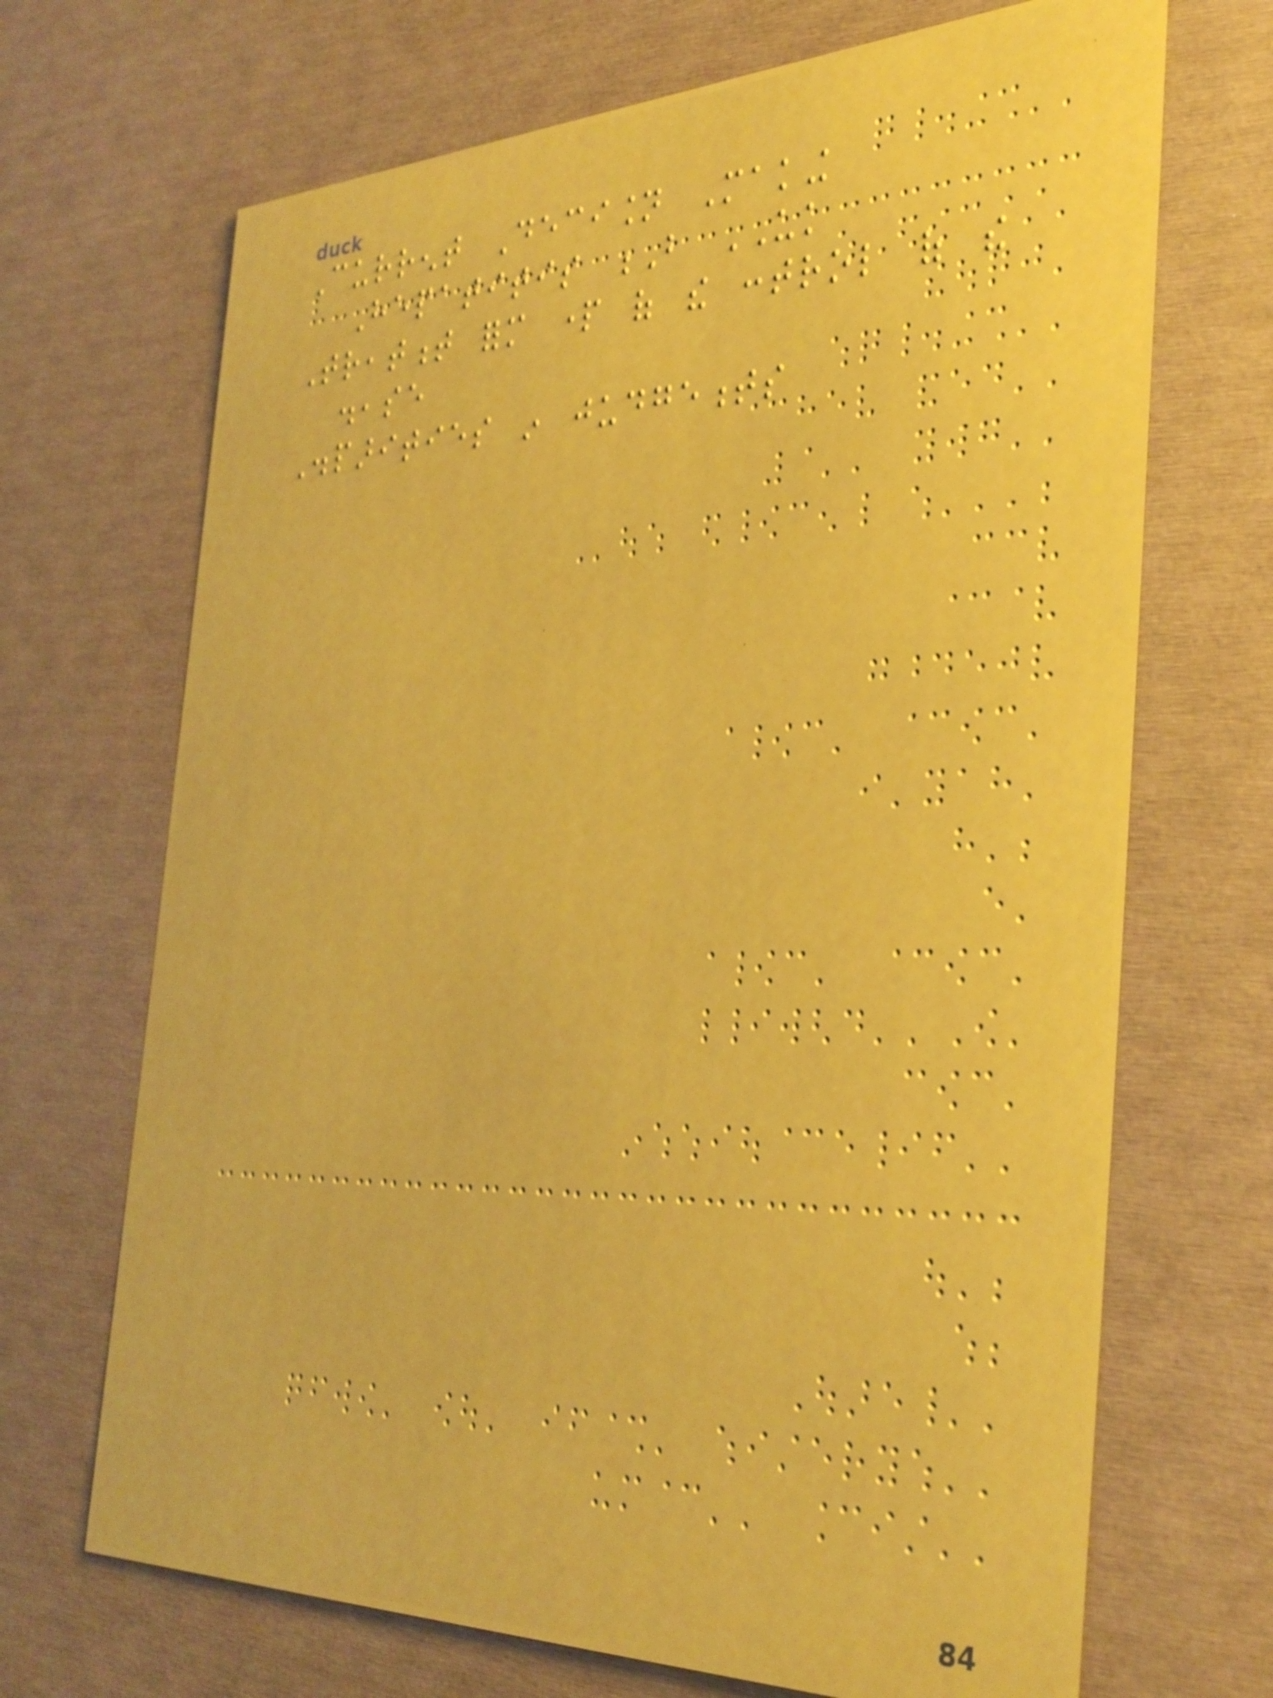Current Decision Making
Hepatitis B UK
Treatment form part of the control of the
disease
Disparities in judgements
